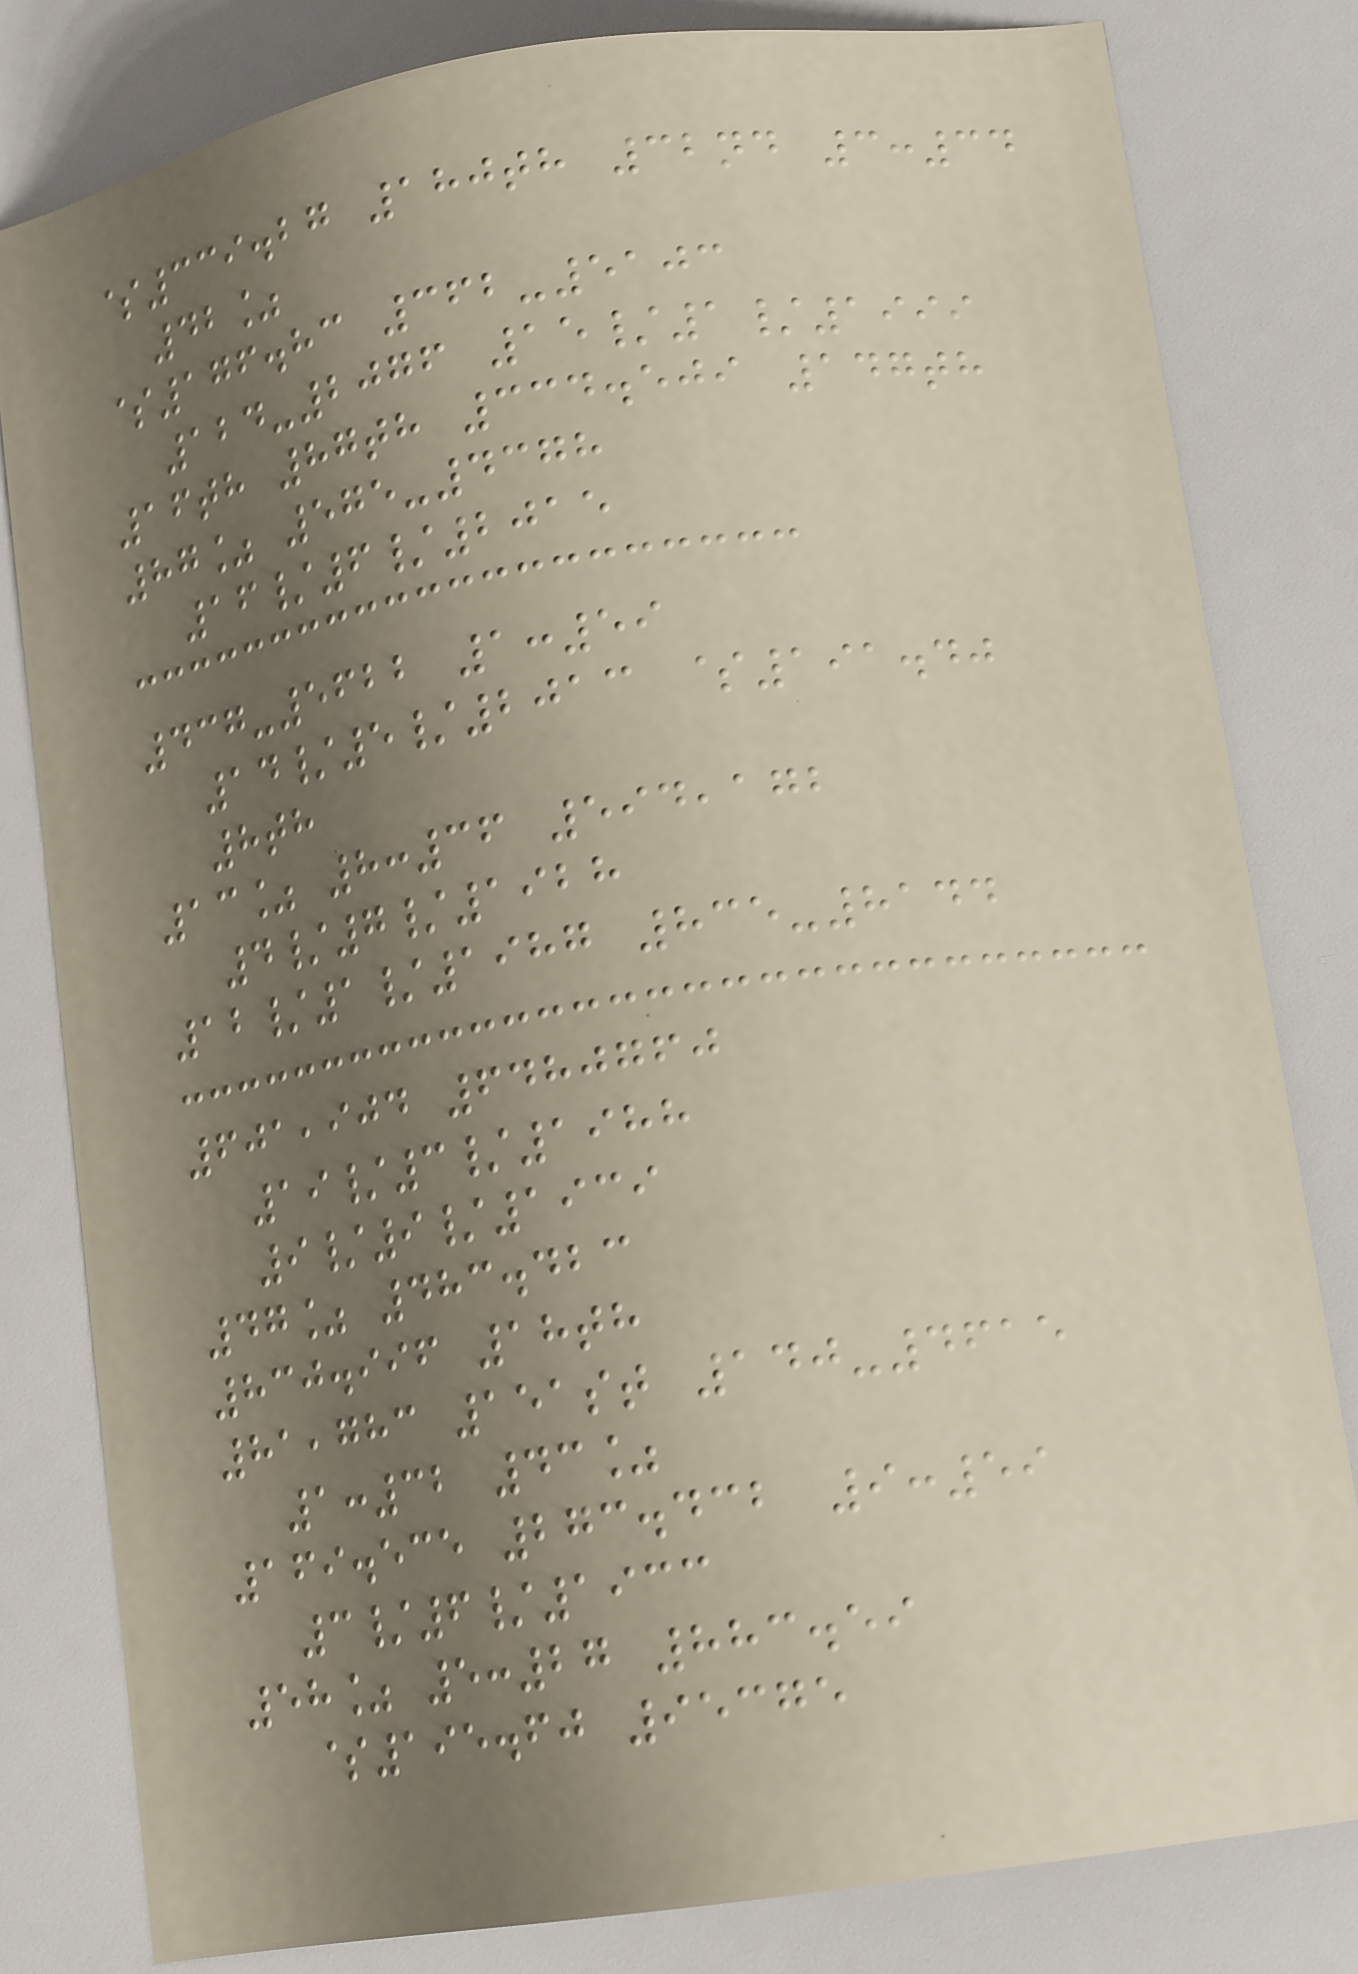$339.27 180th 32nd 3:34
42%
$176.83 362-5103
124-2076 15/1/1999
16th 87th 334.509 147th
87% 575-4378
16/6/2015
437-5622 1:59
14/5/2013 $191.40
8th
13% 8:36 594,172
4/7/1928
12/1/1987 835-8144
601,904 6480760
19/3/1988
9/9/1939
47% 483.423
830.996 18th
81,783 151st 140-4615
1:32 43%
169.535 273.432 9:59
3/6/1933
58% 5:27 883.59
$195.60 95375
